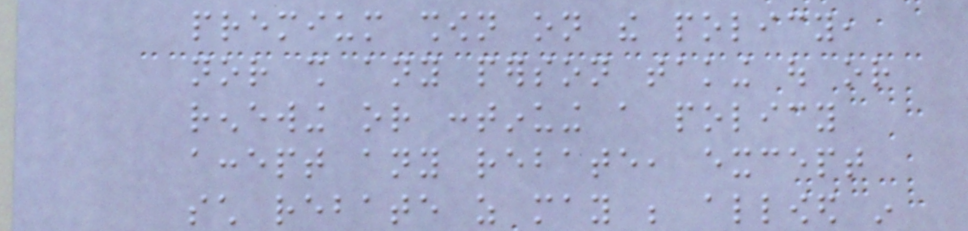premium shown on the policy,
nor shall any person taking out or
renewing or continuing a policy
accept any rebate, except
such rebate as may be allowed in
